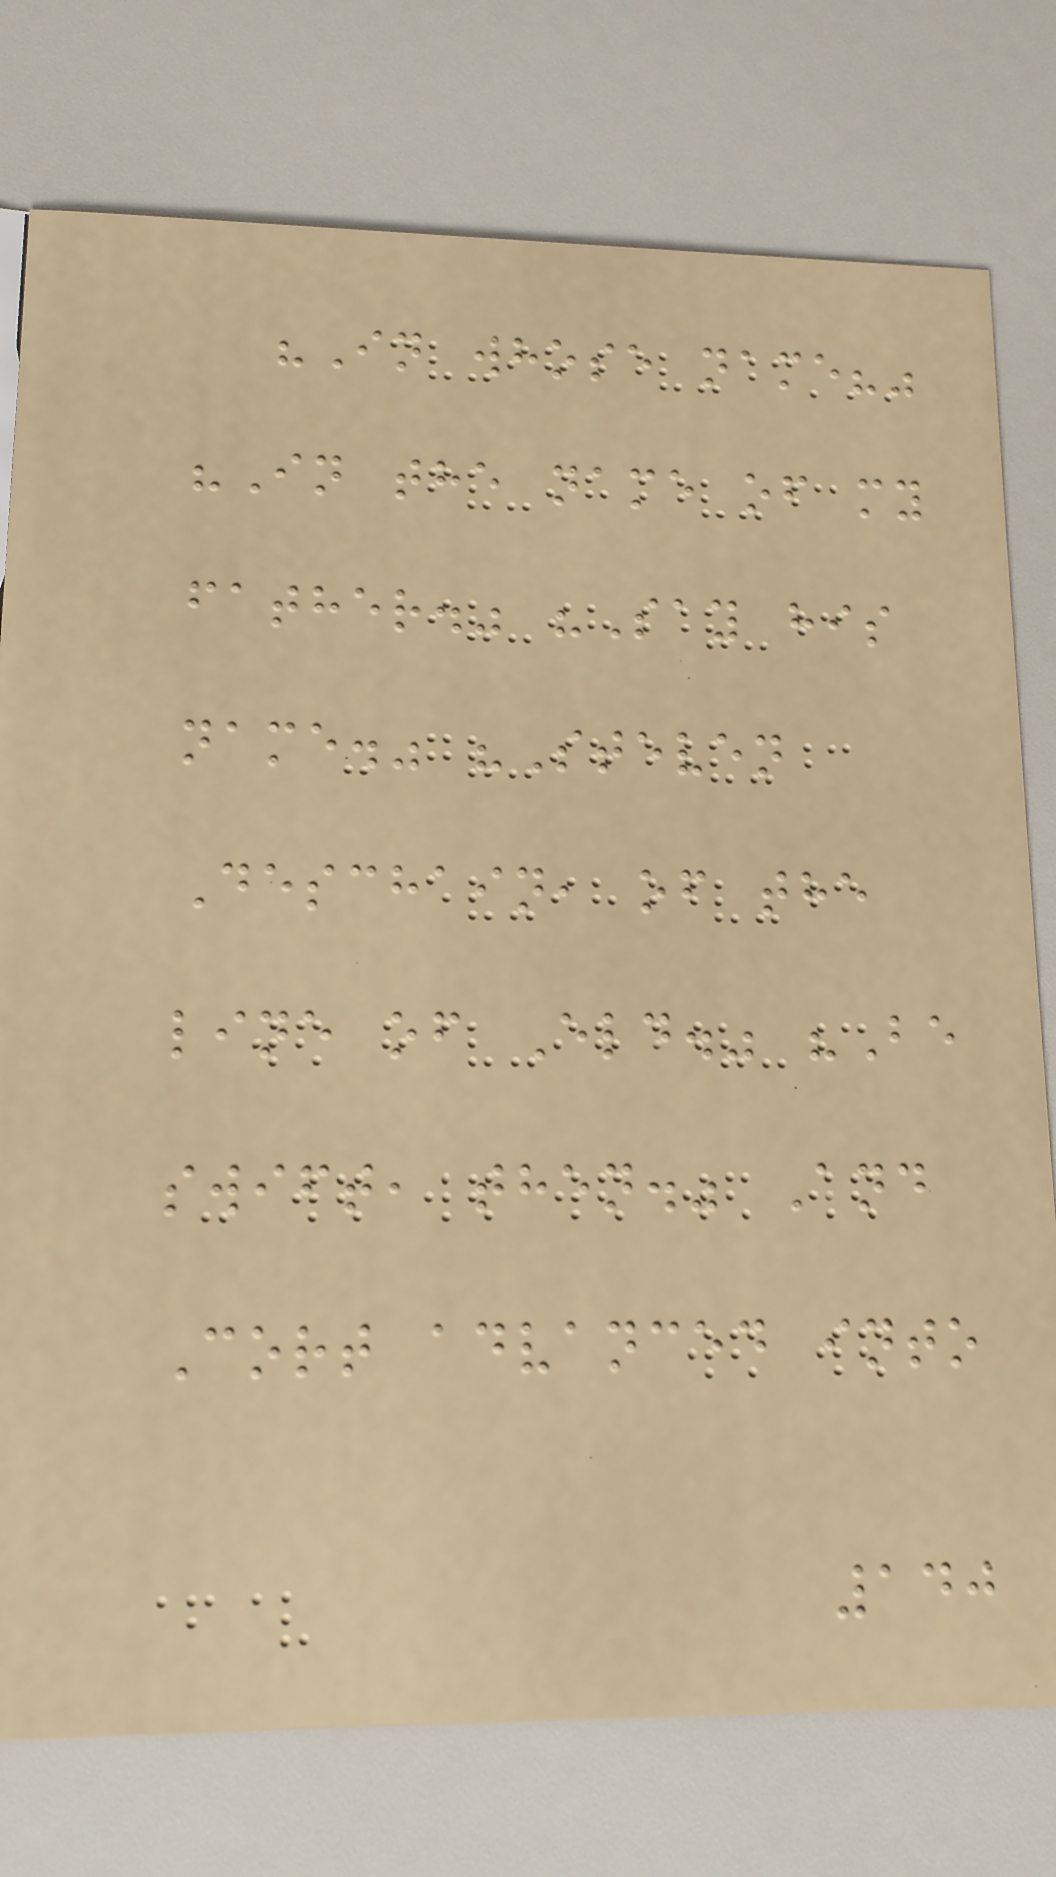"In whose name?"
"In the name of my
father." "Say his
name." "Steven
Deschain, of the
line of Eld." "Be
swift, then." And
Cort advanced into
140
